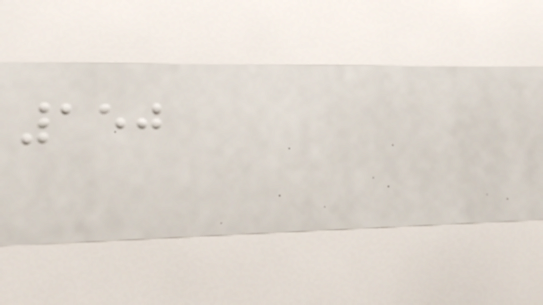150
